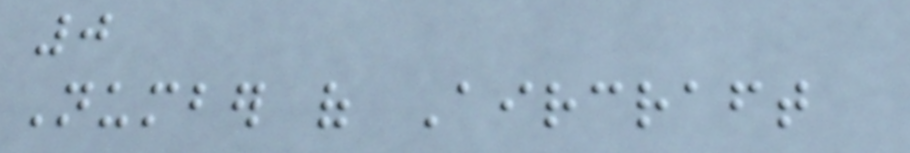0
Number of Aircraft
